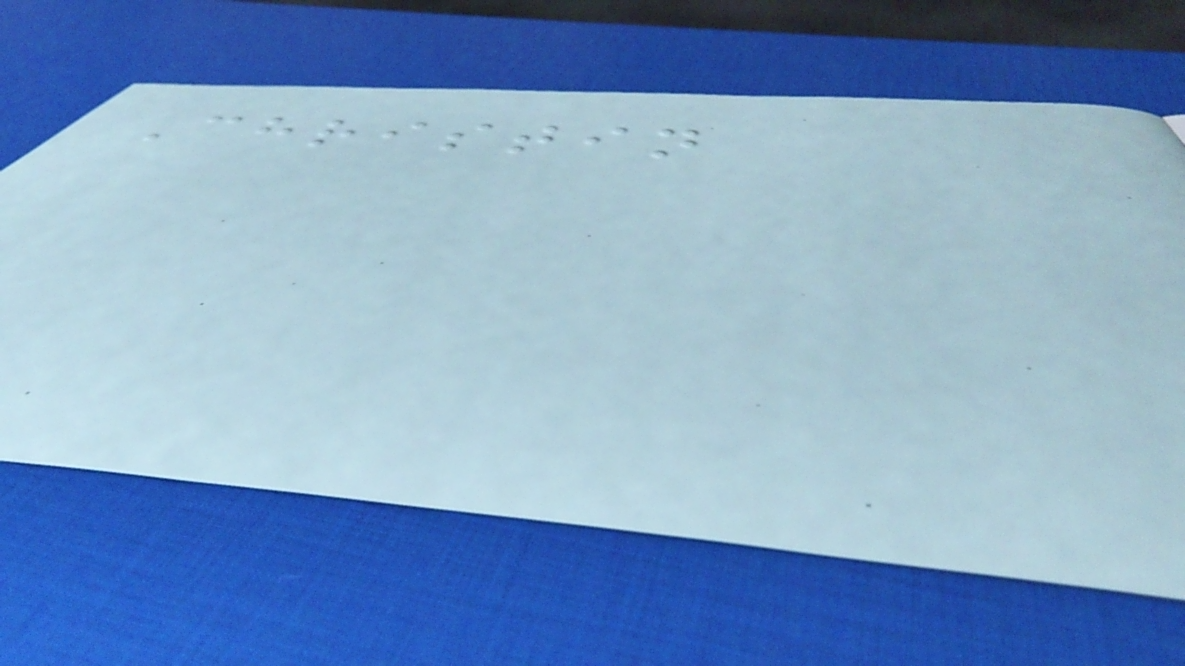Christin
